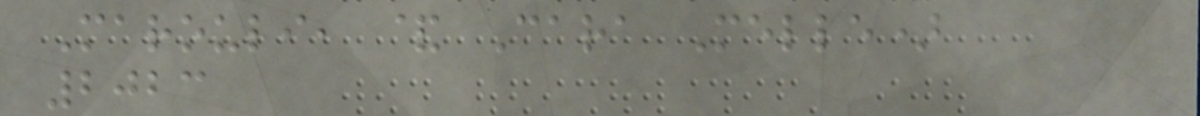Marouli, & Cara Melle)
2023
